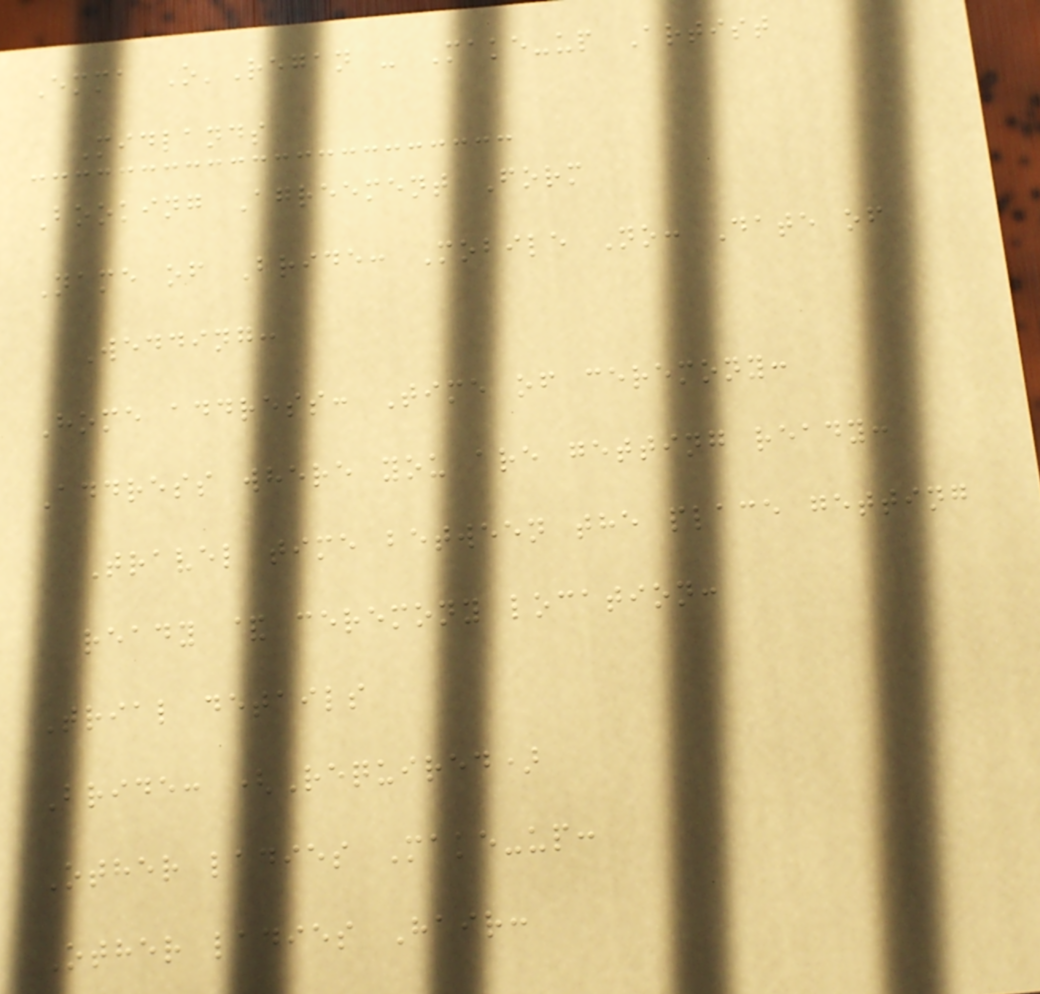Emma O'Regan - Make-up Artist
Midlands
Booking Agreement Form
Name of Bride: Mobile No: Date of
Wedding:
Home address: Time of ceremony:
Address where you are getting ready:
Travel time between the place getting
ready & ceremony location:
Trial details
Bride: (Required)
Other ladies Make-up:
Other ladies Hair:
